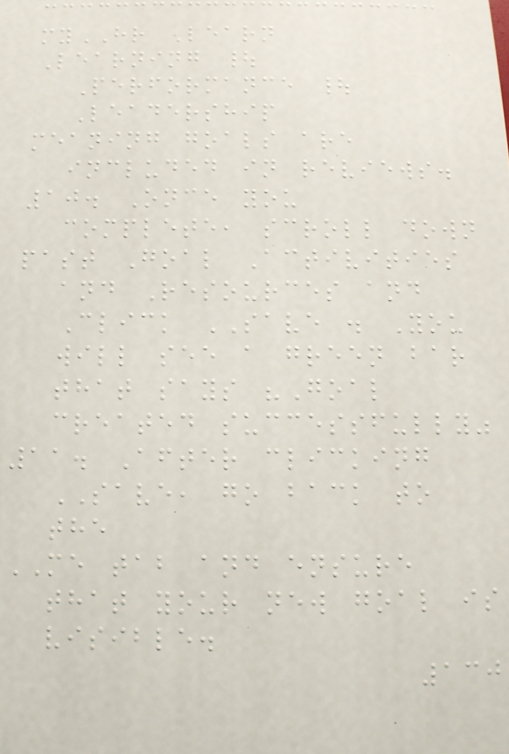myHR Learn
Learning |
Performance |
Leadership
meaning goals are
included in reviews.
10. Once you
complete, scroll down
past Goal Activities
and Resources and
Click SAVE . You
will see a green bar
that says "Goal
created successfully"
11. After clicking
SAVE, go back to
the
ME tab and ensure
that your new goal is
visible.
130
